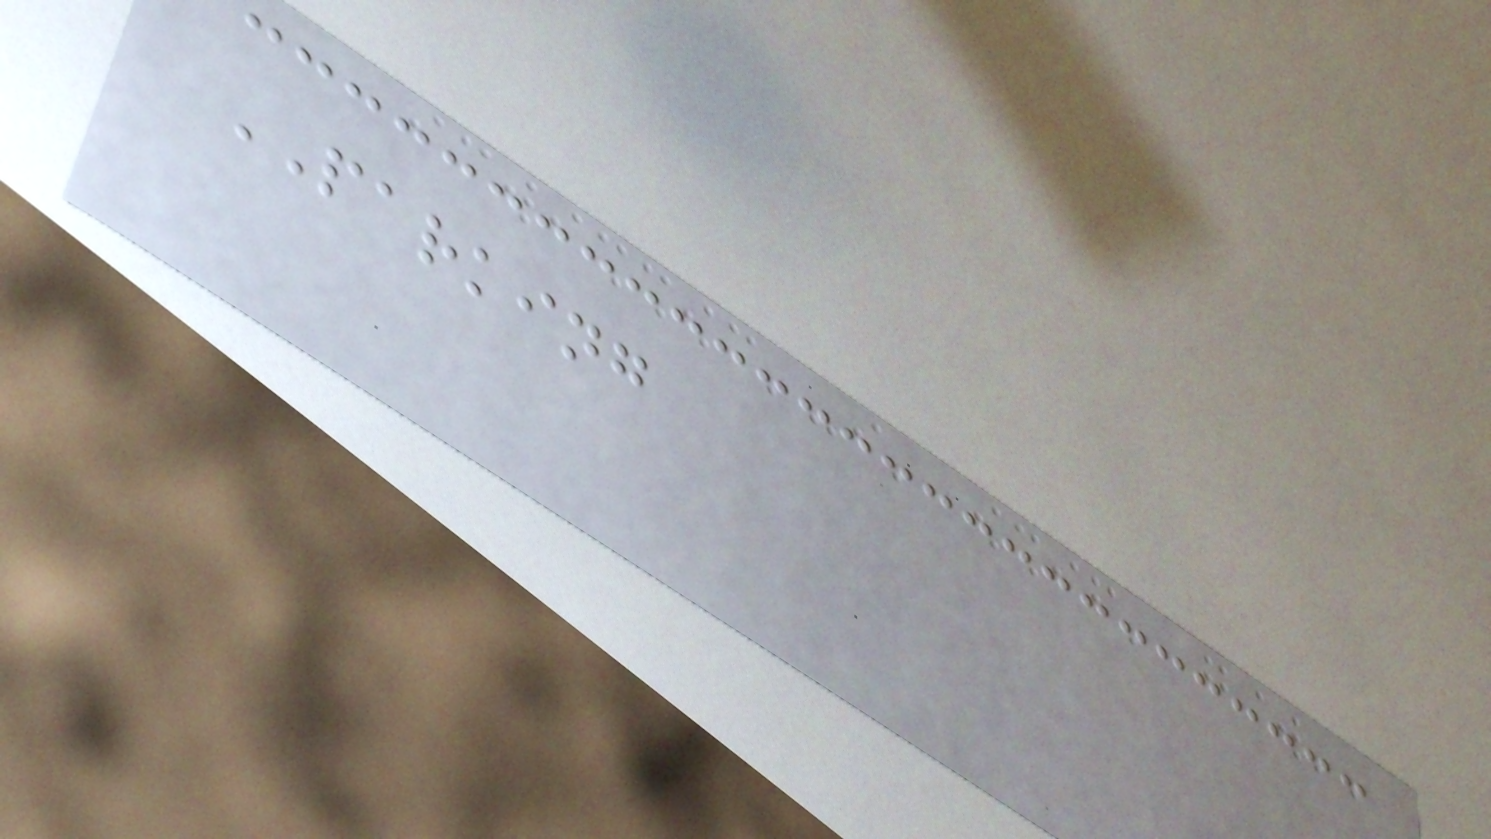PARKING
